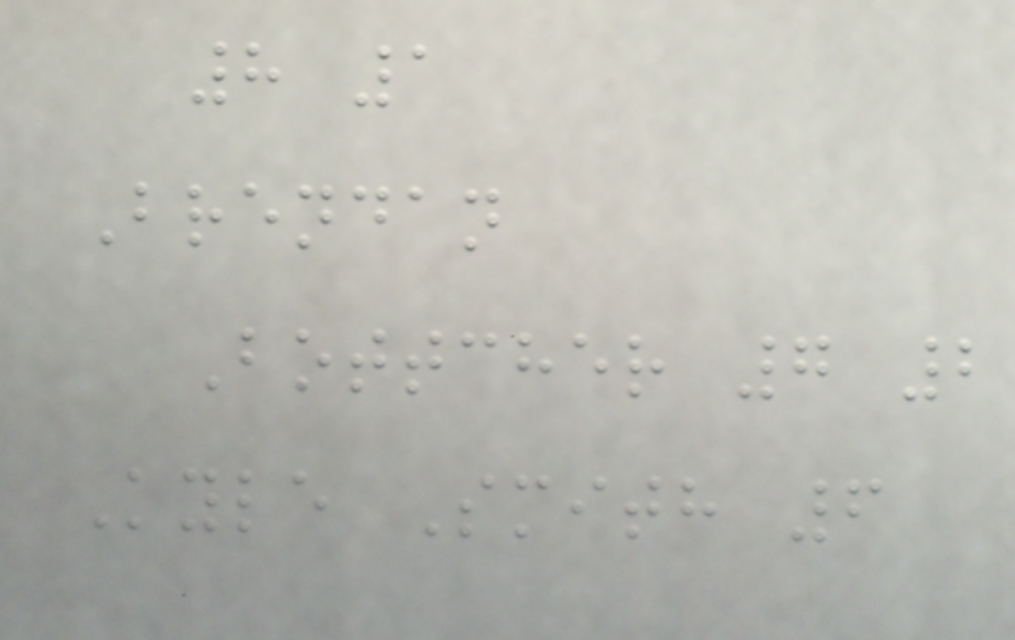8 1
Brendan
Bottcher 7 2
Kyle Smith 6
